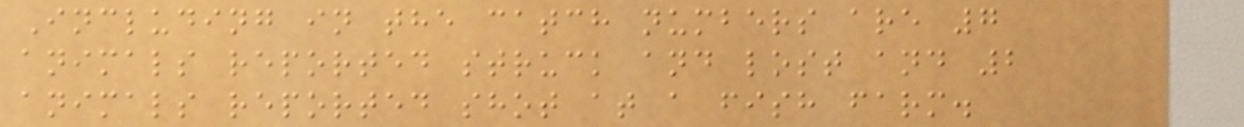Including in the catch numbers are 7
animals reported struck and lost and 2
animals reported shot at a fish farm.
